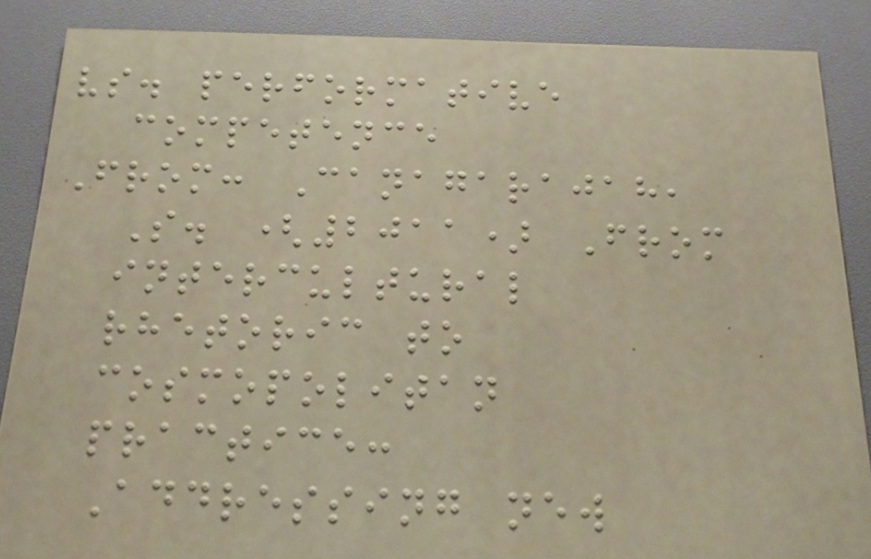vs. performative
competence
From: Canagarajah,
S. (2011) From
intercultural
rhetoric to
cosmopolitan
practice:
Addressing new
